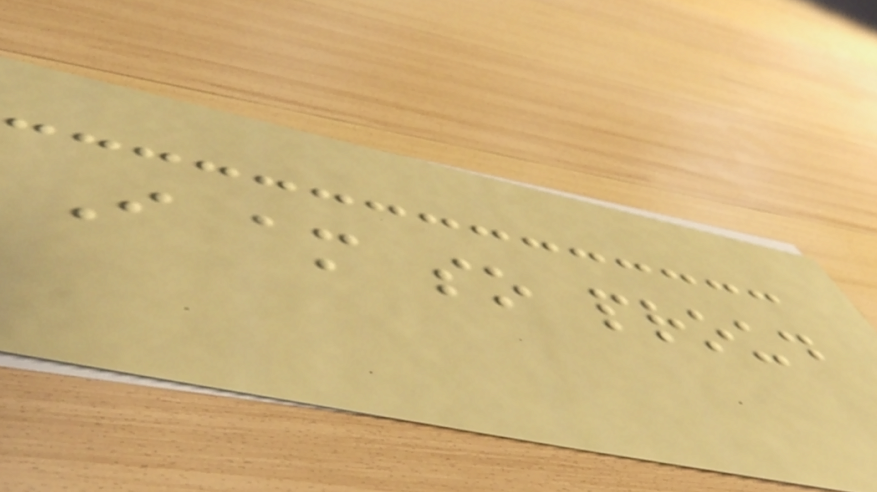I am so proud
